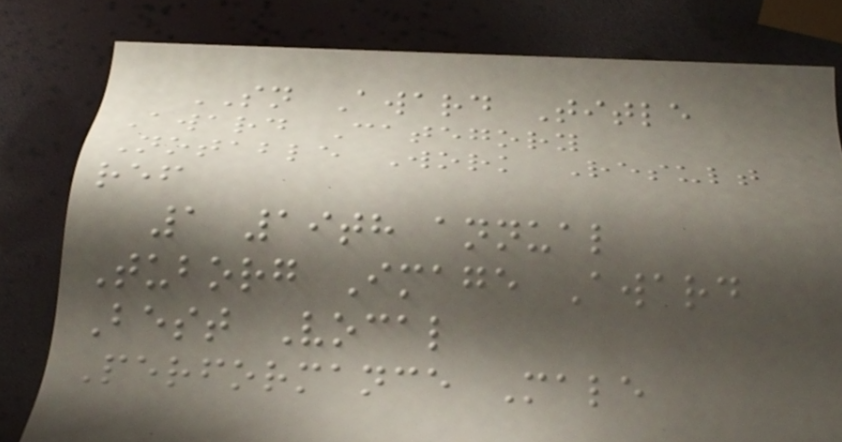SN Award Title
Award Category
Notable Work Result
ref
1 19th annual
Tuborg Image Award
Best Vocal
Performance Male
